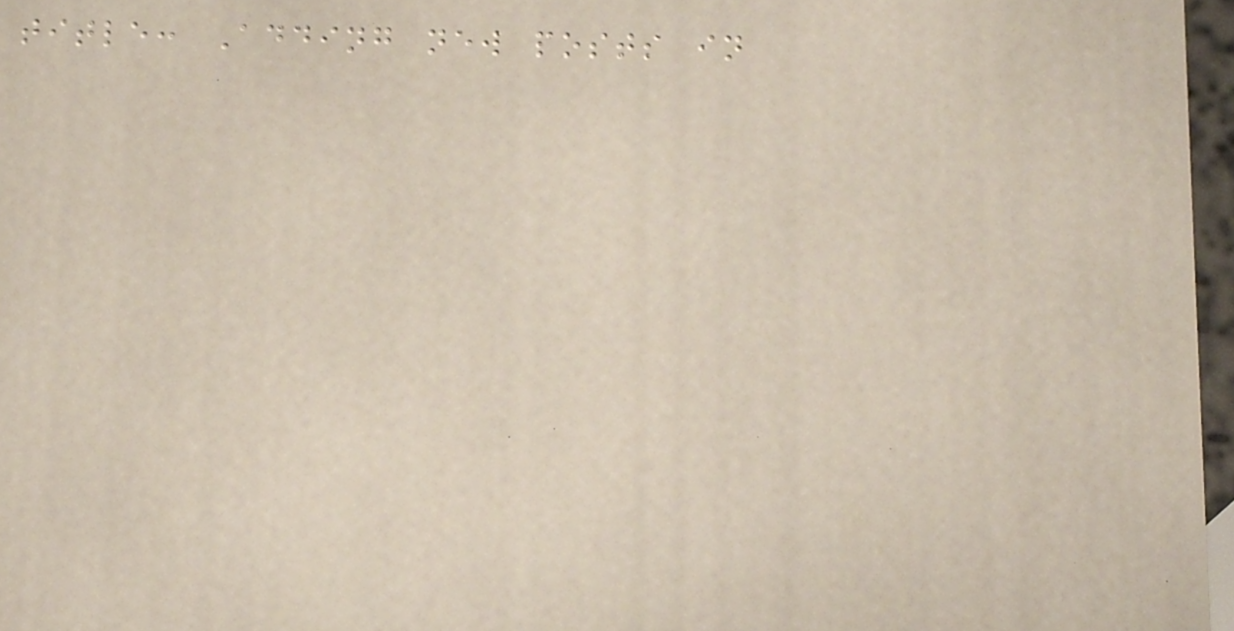title: Adding new posts in
